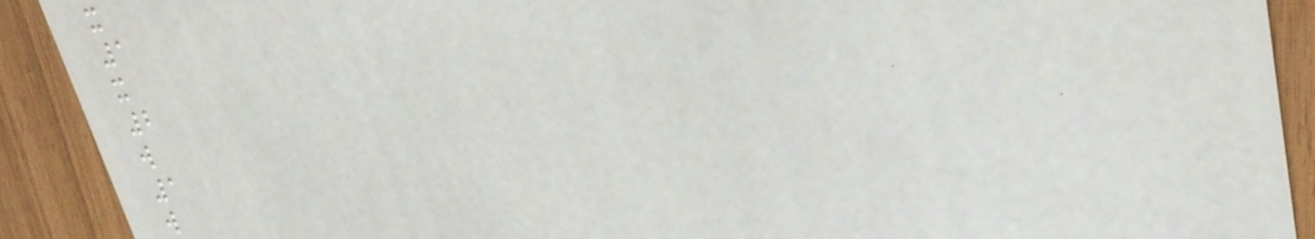x
1
x
2
w
1
w
